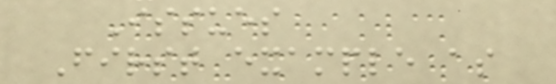Issues
First example as
